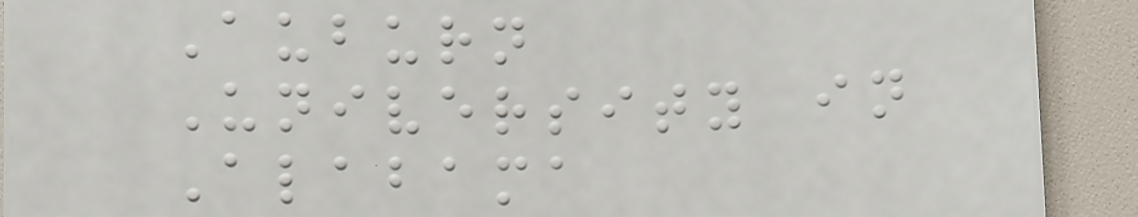Auburn
University in
Alabama
